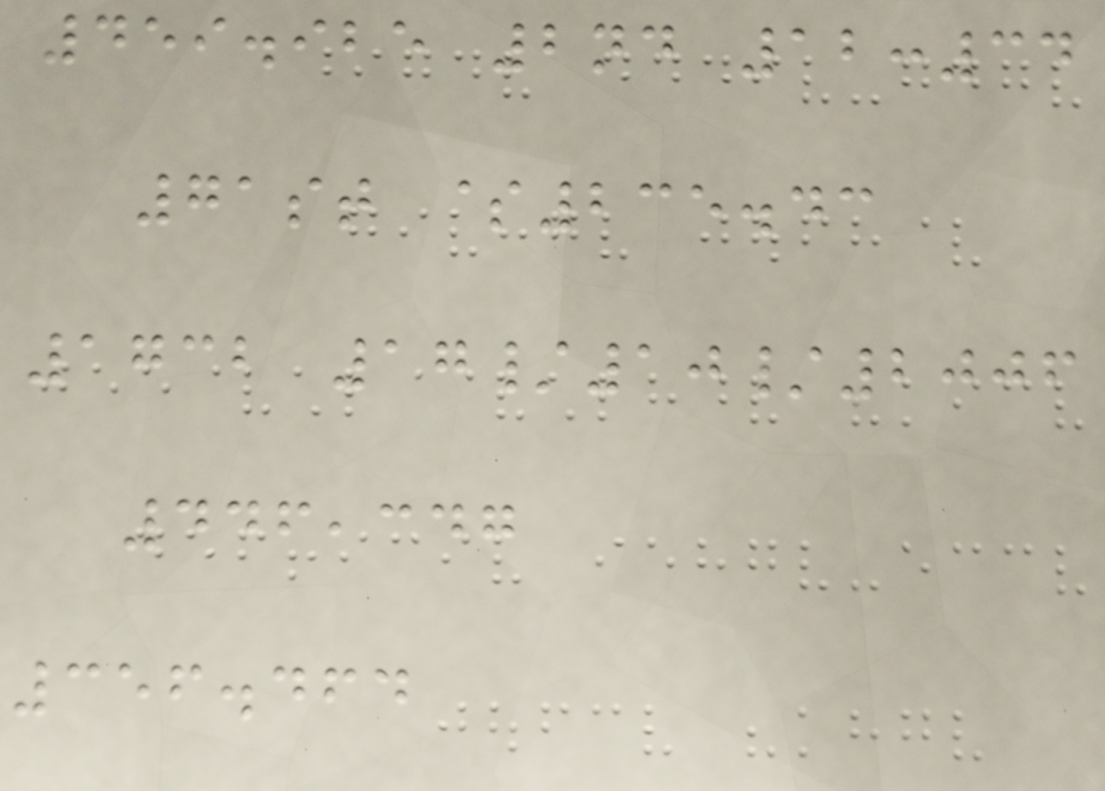459.925 2nd 12:34
71st $235.43
1732 17/10/2006
446,347
356.464
